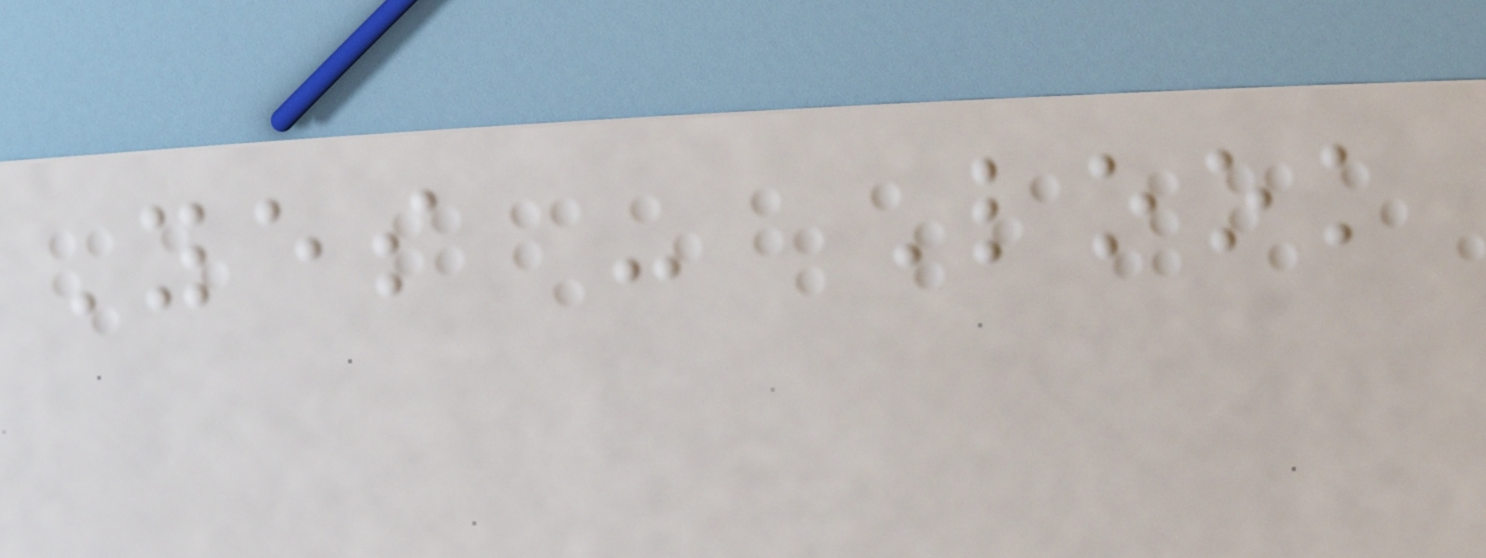Yes - Look
